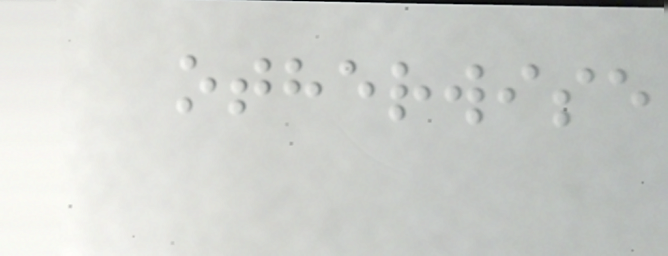otherwise
